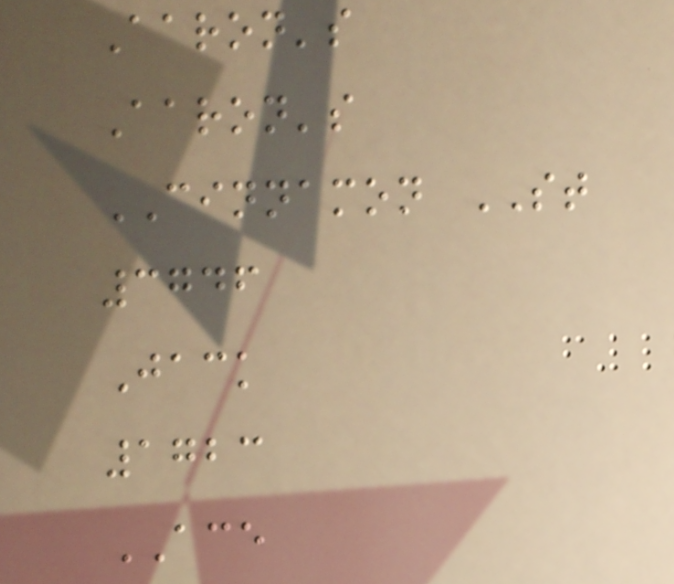Aaron's
Aaron's
CINNAMON ST
3746
Jack
1723
ACE
